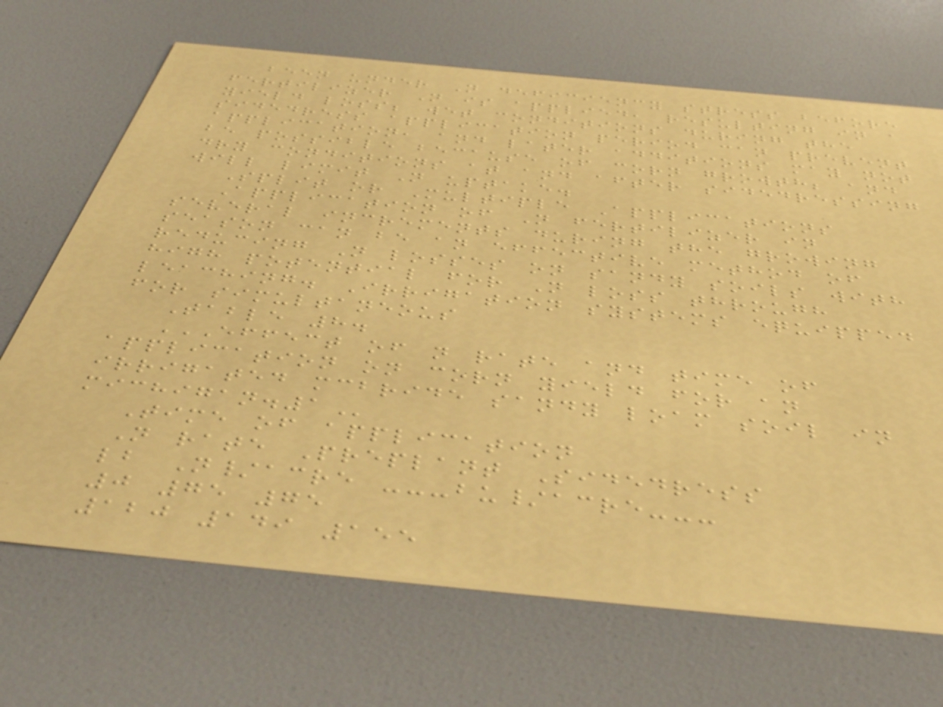been under N deficiency stress before
fertilizer N is applied, resulting in a
yield loss; wet conditions during the
sidedress application period can prevent
application, and later additions may not
be possible because of corn growth; and
dry conditions at and after sidedressing
will limit N uptake.
Split or Multiple Applications
Application of N fertilizer in
several increments during the growing
season can be an effective method of
reducing N losses on sandy soils with
high potential for N loss through
leaching. Irrigation systems equipped
for simultaneous
Table 8.
EFFECT OF N RATE AND TIME OF
APPLICATION ON CORN YIELD FOR AN
IRRIGATED MCBRIDE SANDY LOAM SOIL IN
MICHIGAN.1
Time of application
N rate Preplant Sidedress
lb N/acre ---bu/acre---
0 75 75
120 149 155
